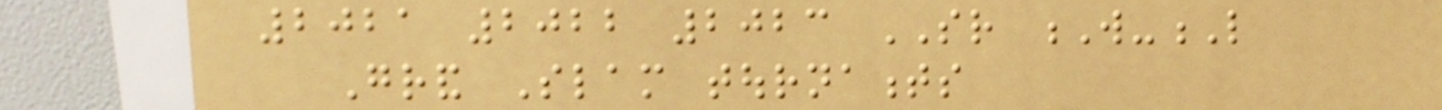2021 2022 2023 SR W-L
Grand Slam tournaments
